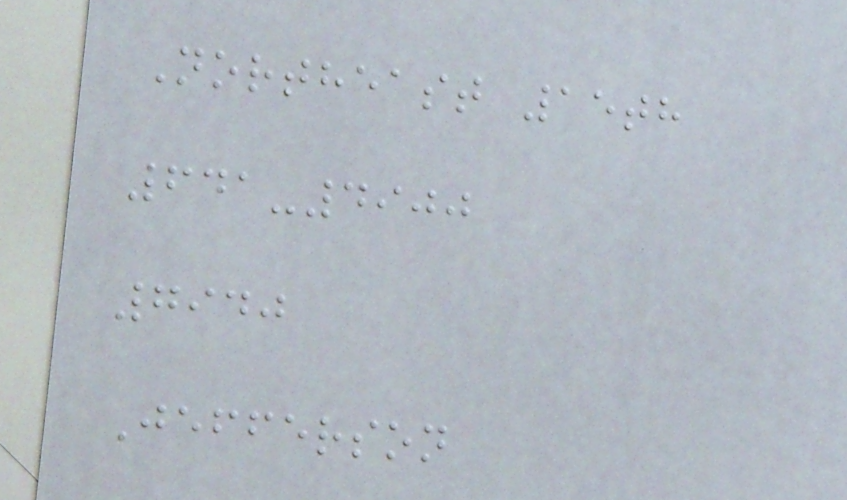Northeast 15th
641-4900
7940
Jefferson
